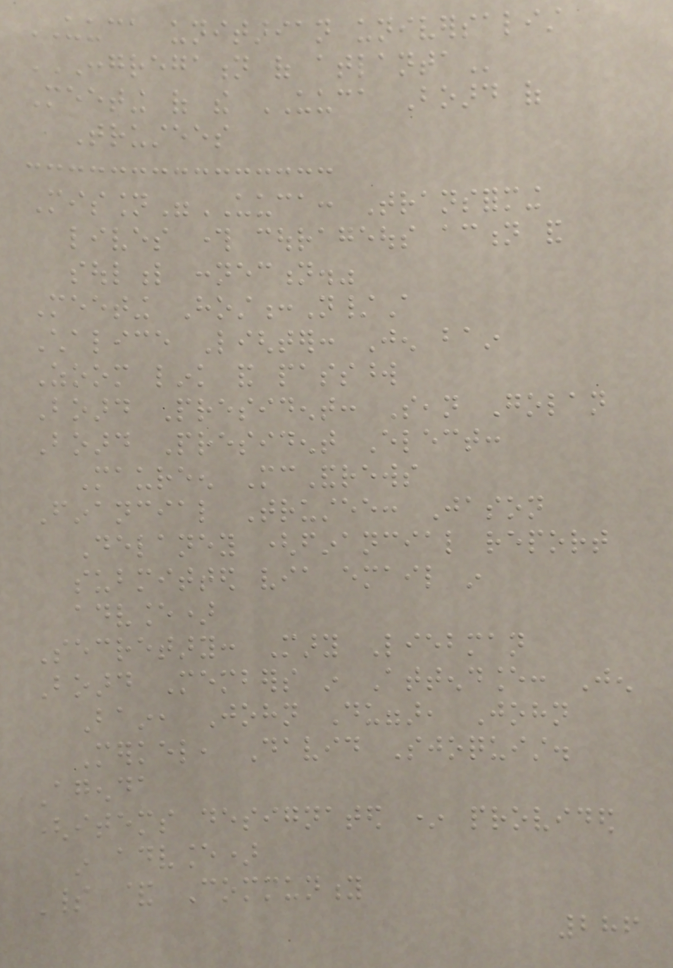UUCA unitarian universalist
CONGREGATION OF ATLANTA
Meeting of the UUCA Board of
Trustees
Mission"UUCA: Transforming
lives through courageous action and
soulful connection."
Meeting Host:N/A
Chalice Lighter: Jen bain
Zoom link and password
Board President: Sean Golan
Board President Elect:
Maureen McAndrews
Financial Trustee: Jason
Delaney (financial report
submitted via email in
advance)
Secretary: Mary Liebman
Board Members in Attendance: Jen
Bain, John Duggar, John
Merkel, David Sjoquist.
Agenda
(items designated * provided
in advance)
Spirit & Community
286
